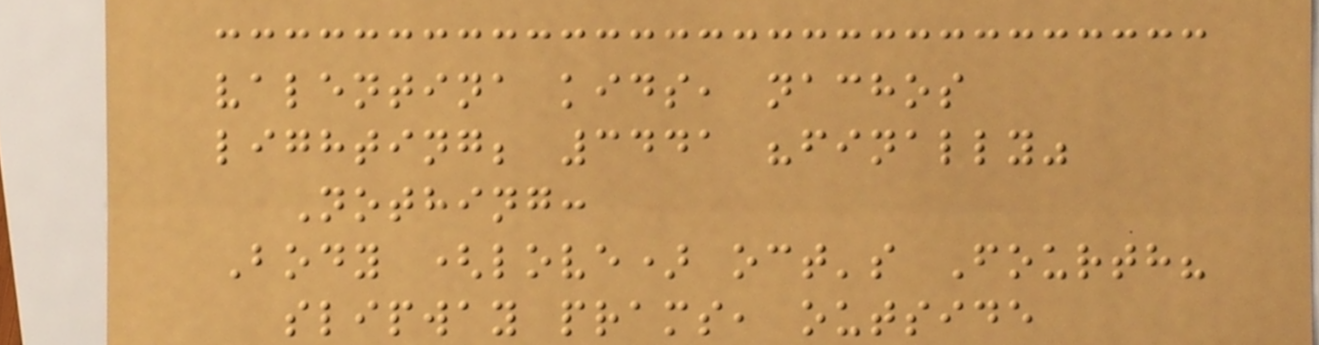valentina kids, nachos
lighting; 3441 "finally"
Nothing:
Body (love) oct's Fourth?
slipway prams, outside
